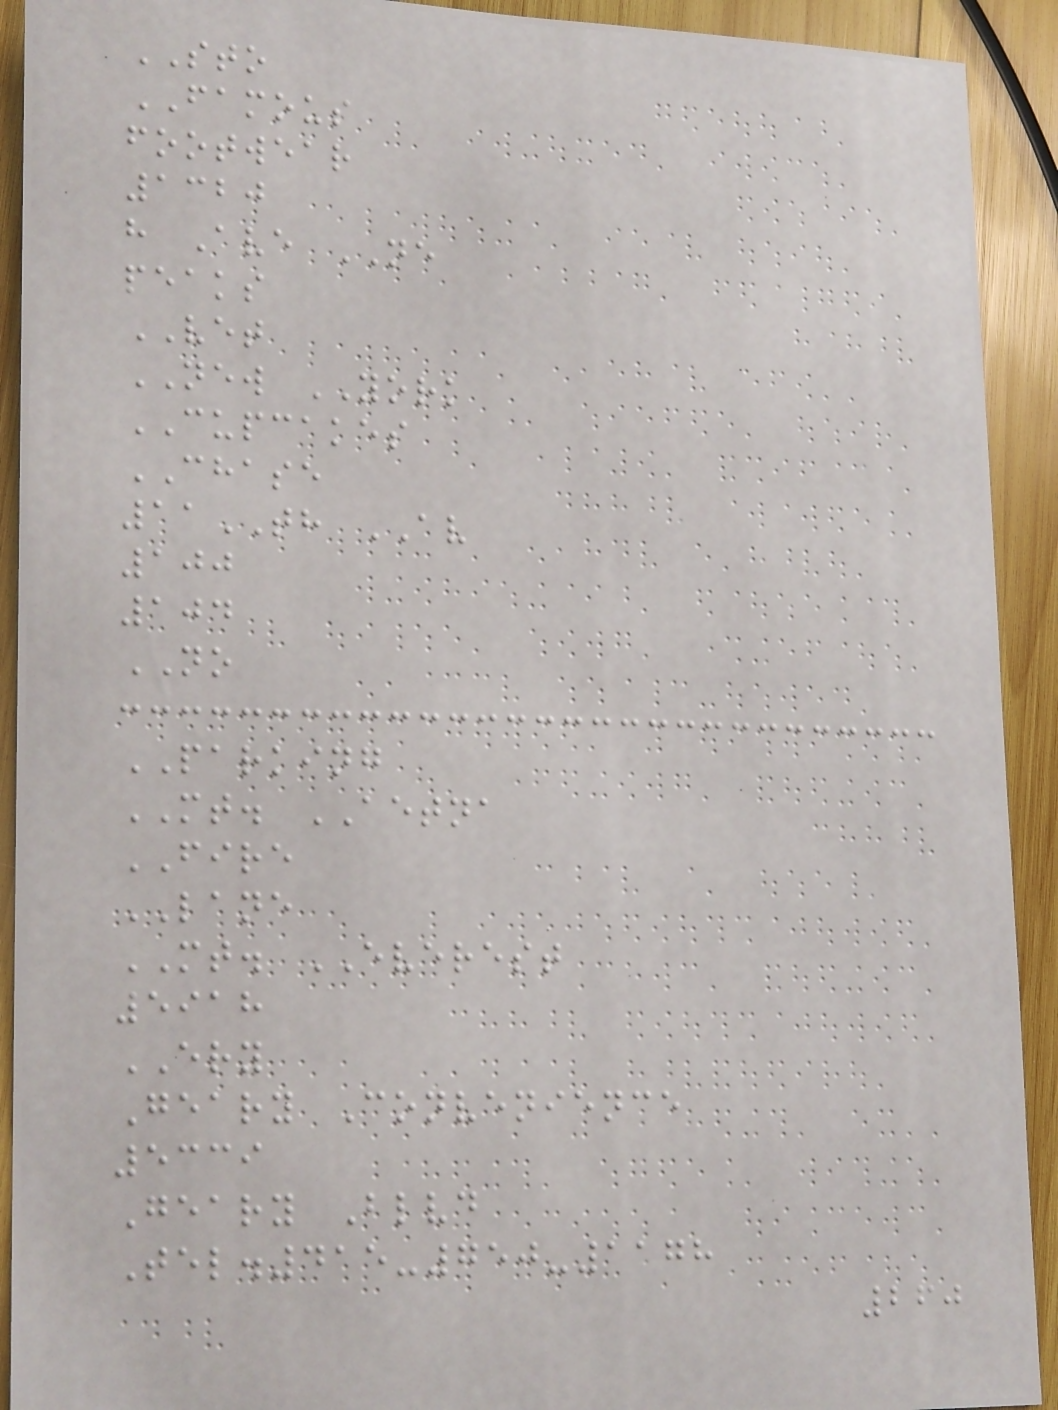STO
FAMOUS
footwear
1320
h Ave NE
peaks
VET
NEW YORK
CUPCAKES
CHASE
11TH AV
100
104
NO
PARKING
MT. AETNA
FIRE
LANE
MT. EVEREST
5918
ERY
Geary Convenience
5339
Geary Blvd
Tel.415-750-1178
260
